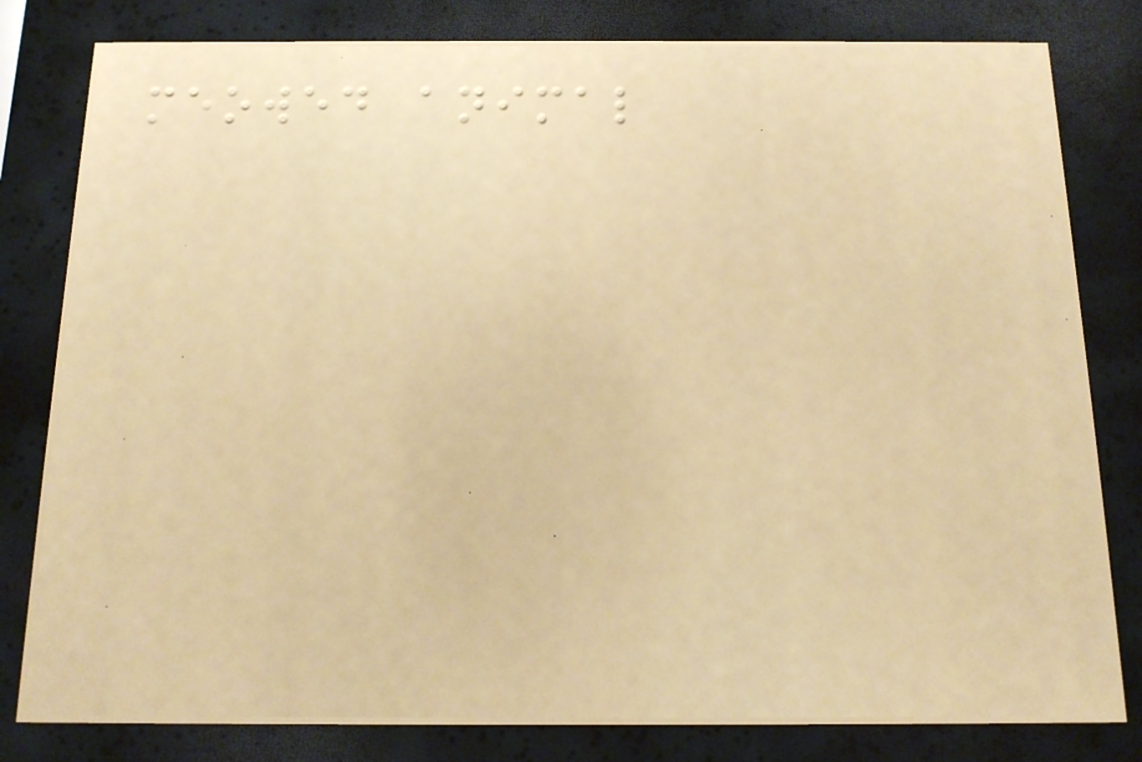meowed animal
